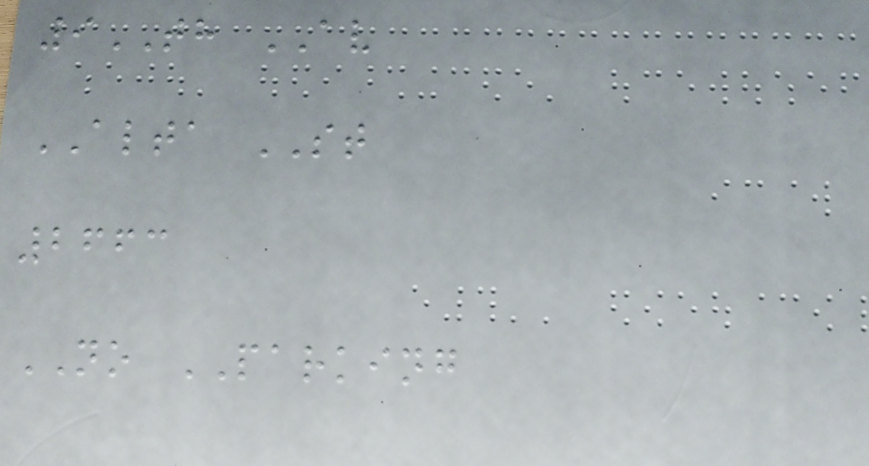9TH AV
ALTA ST
2663
NO PARKING
